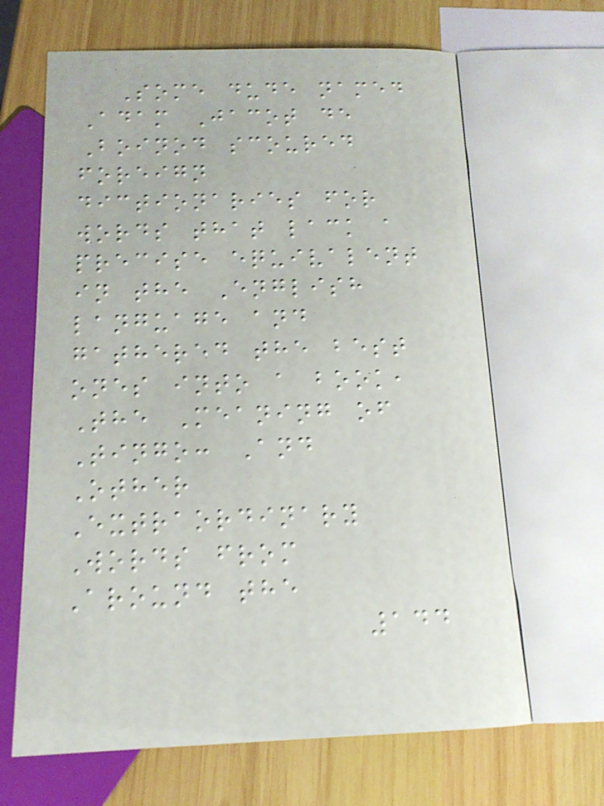Some dude named
Adam Jacot de
Boinod scoured
foreign
dictionaries for
words that lack a
precise equivalent
in the English
language and
gathered the best
ones into a book,
The Meaning of
Tingo: And
Other
Extraordinary
Words from
Around the
144
